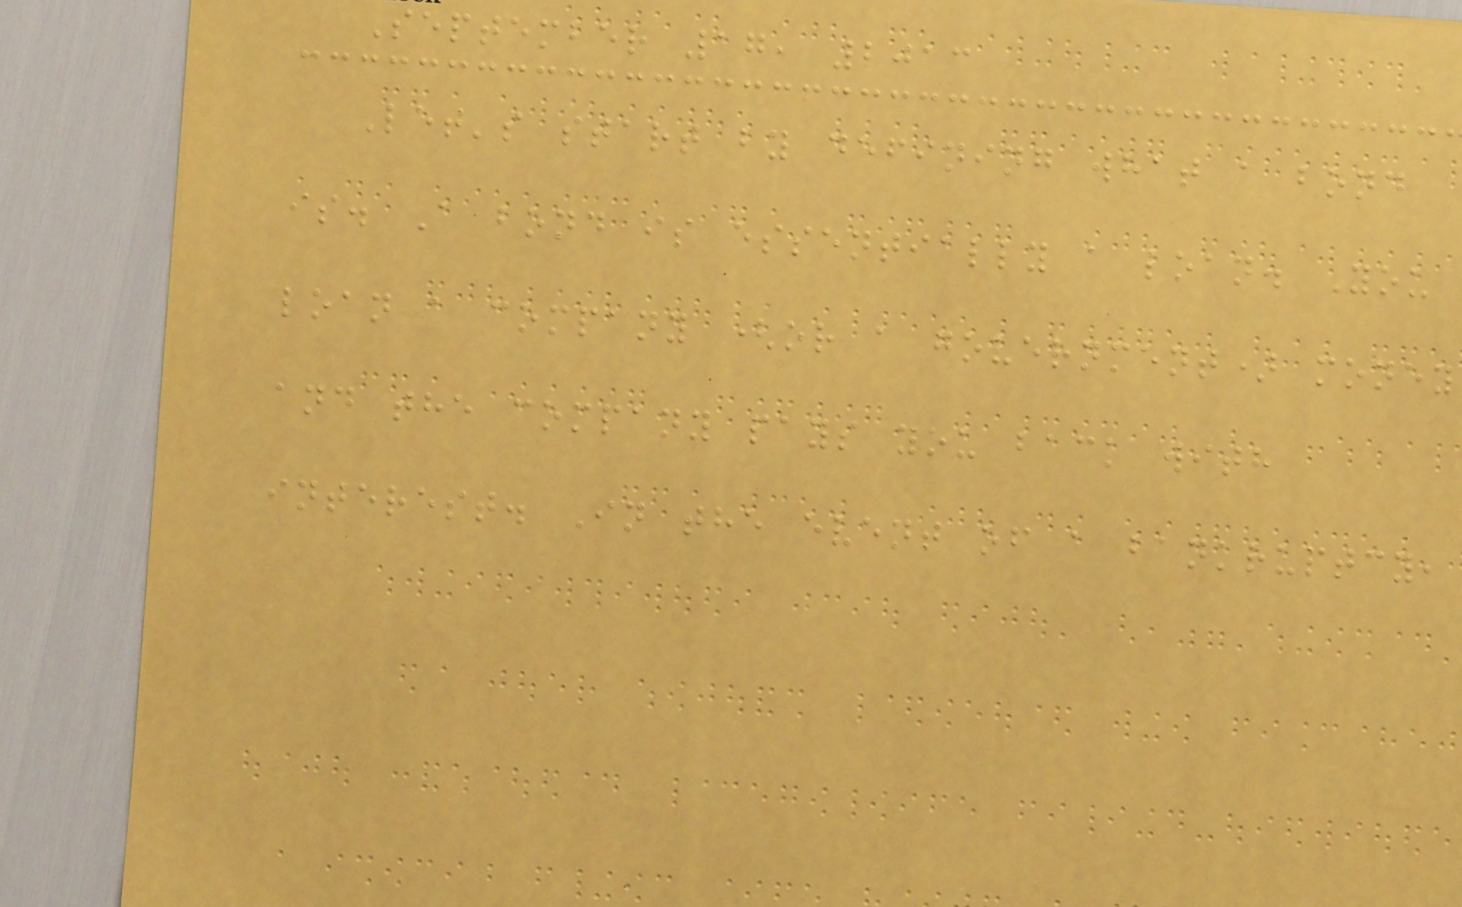September 17, 2013
Let's start by defining what a bond
is. A bond is essentially a loan. You
loan a company (or a government) money
and the company pays you back with
interest. In the event of a bankruptcy,
